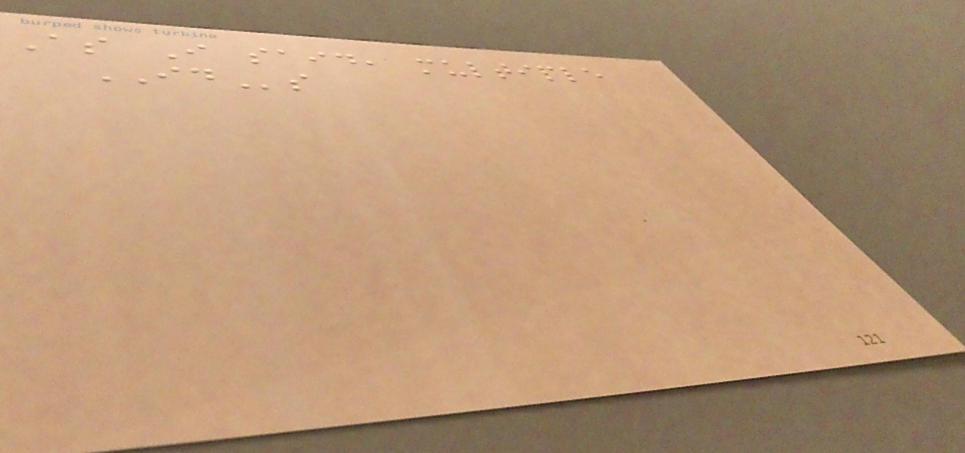As I said, multiple
IDs
